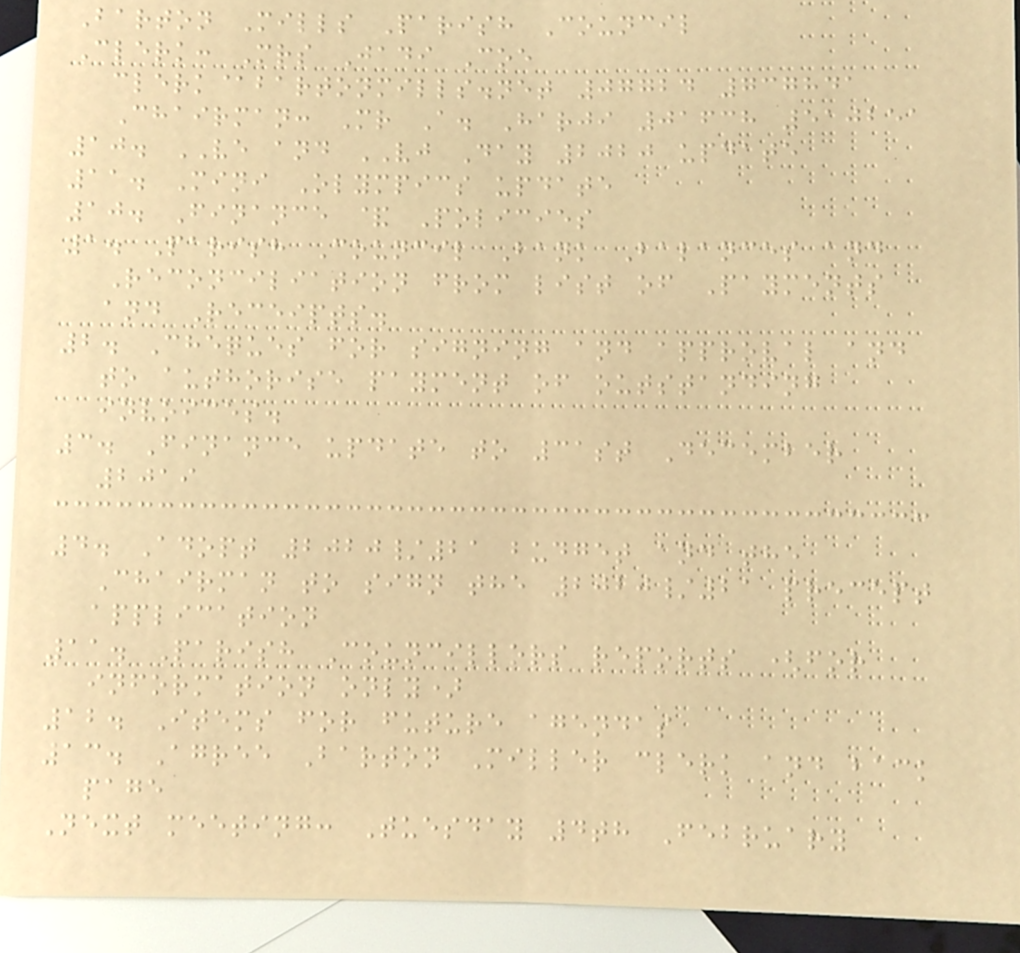Barton Mills Parish Council
Clerk: Mrs Jadi Coe
clerk@bartonmills.net 07724 737841
Chairman: Mr A. Harji 01638 510251
10. VE and VJ Day 2020 update
11. Mini Olympics update
10. Finance & Policies
1. Parish Council Bank Balances and
Reconciliation from list of Payments
and Receipts.
2. Cheques for signing and approval and
to authorise payment of outstanding
invoices.
3. Finance update to 31st December
2019
4. Adopt 2020/21 budget and the
Chairman to sign the 2020/21 precept
application
11. Parish Councillors reports (for
information only)
12. Items for future agendas
13. Agree Barton Miller clerk and back
page
Next meeting: Tuesday 4th February
